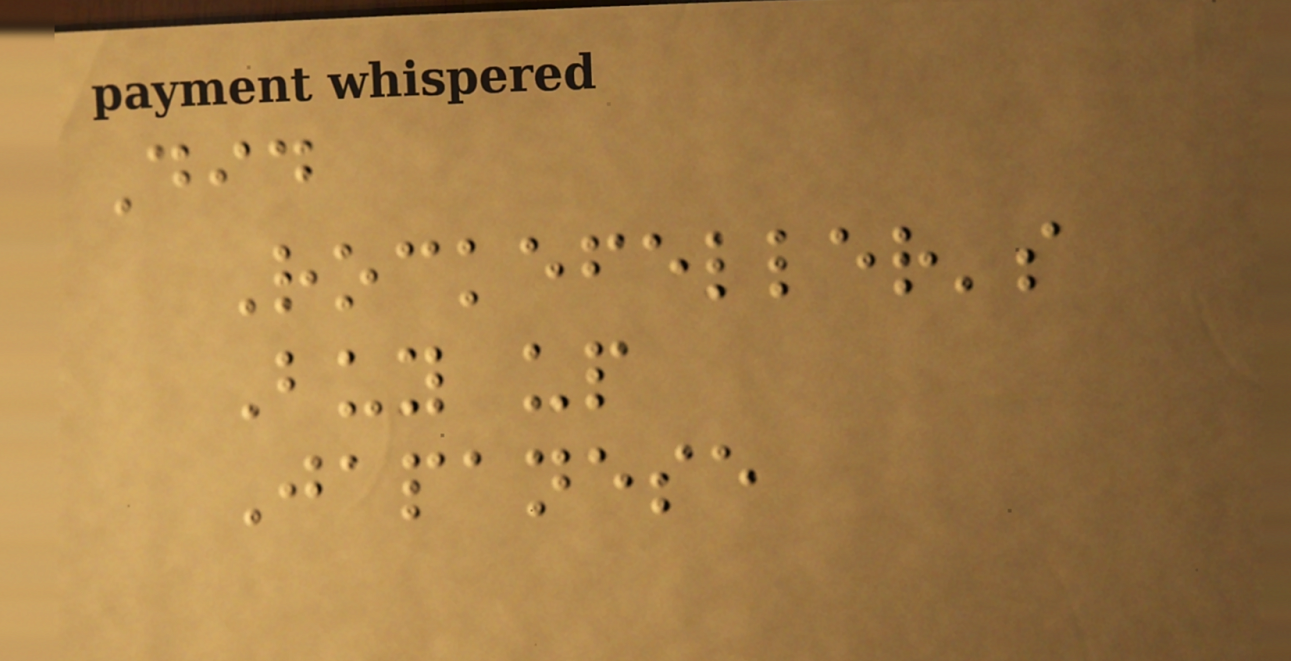Did
Rockefeller's
Buy up
Japanese
